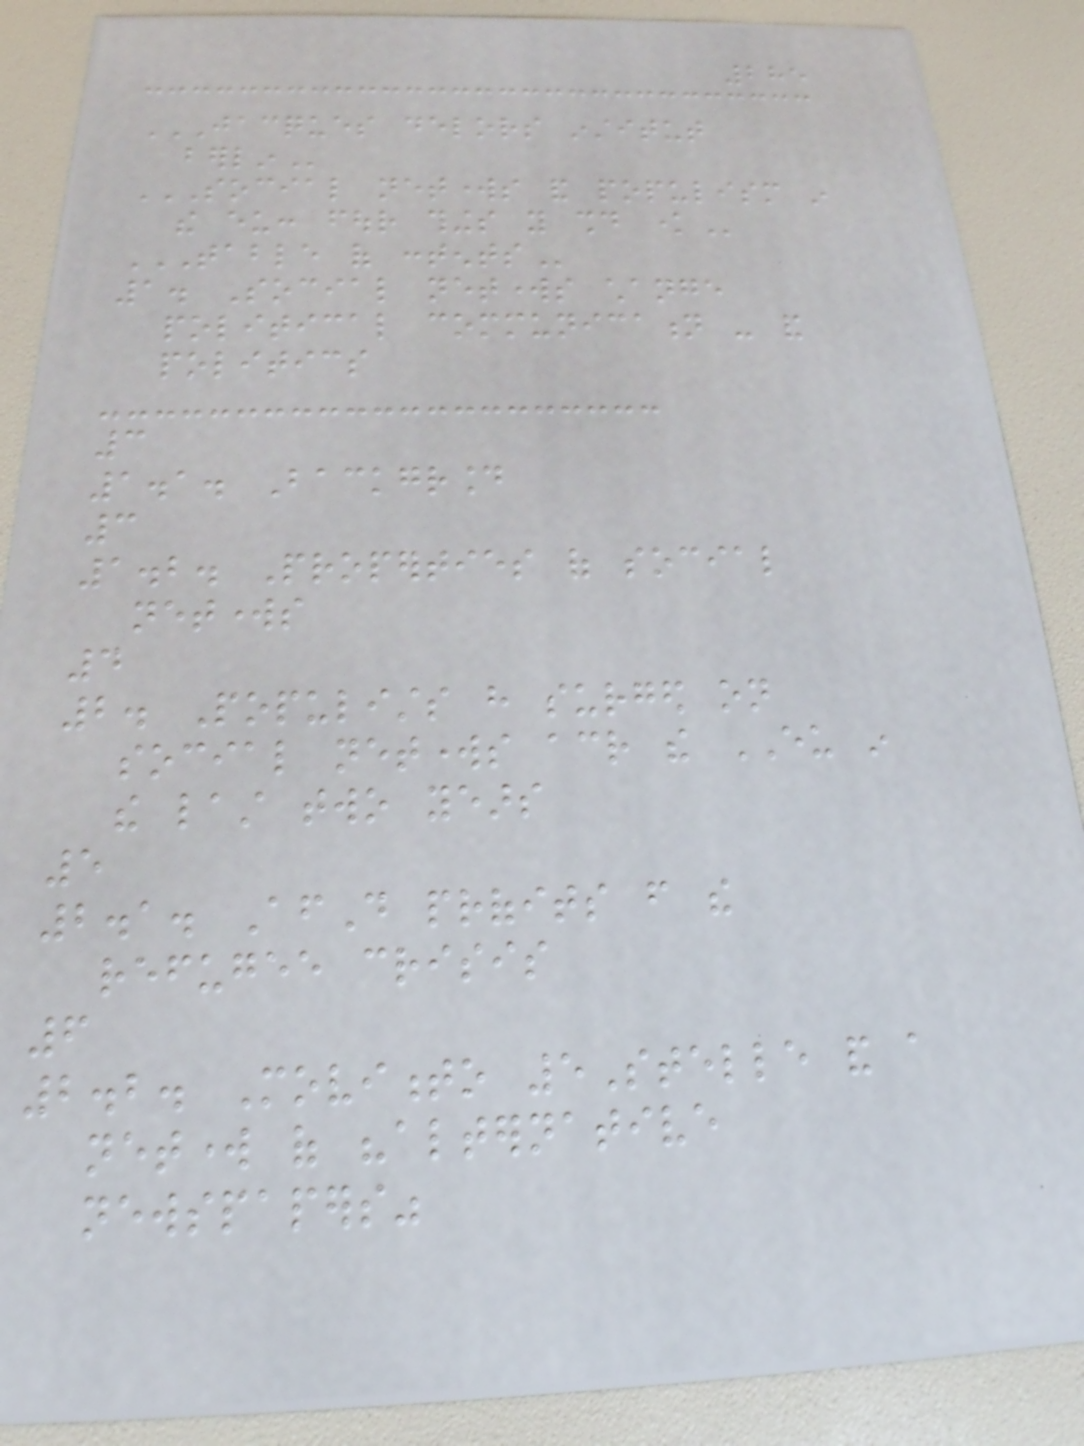285
JACQUES DELORS INSTITUT
BERLIN
SOCIAL NETWORKS AND POPULISM IN
THE EU: FOUR THINGS YOU SHOULD KNOW
TABLE OF CONTENTS
1. Social networks change
political communication - and
politics
3
1.1. Background
3
1.2. Properties of social
networks
4
2. Populists have surged on
social networks across the EU in
the last two years
5
2.1. AfD profits from the
refugee crisis
6
2.2. Movimento 5Stelle and a
network of "alternative
newspapers"
